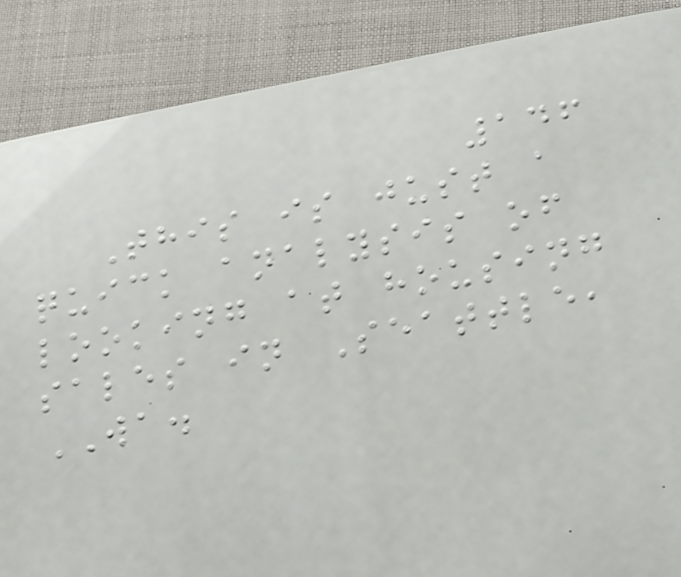146
This is just a
quick analysis of
looking at housing
sales in Seattle,
WA.
